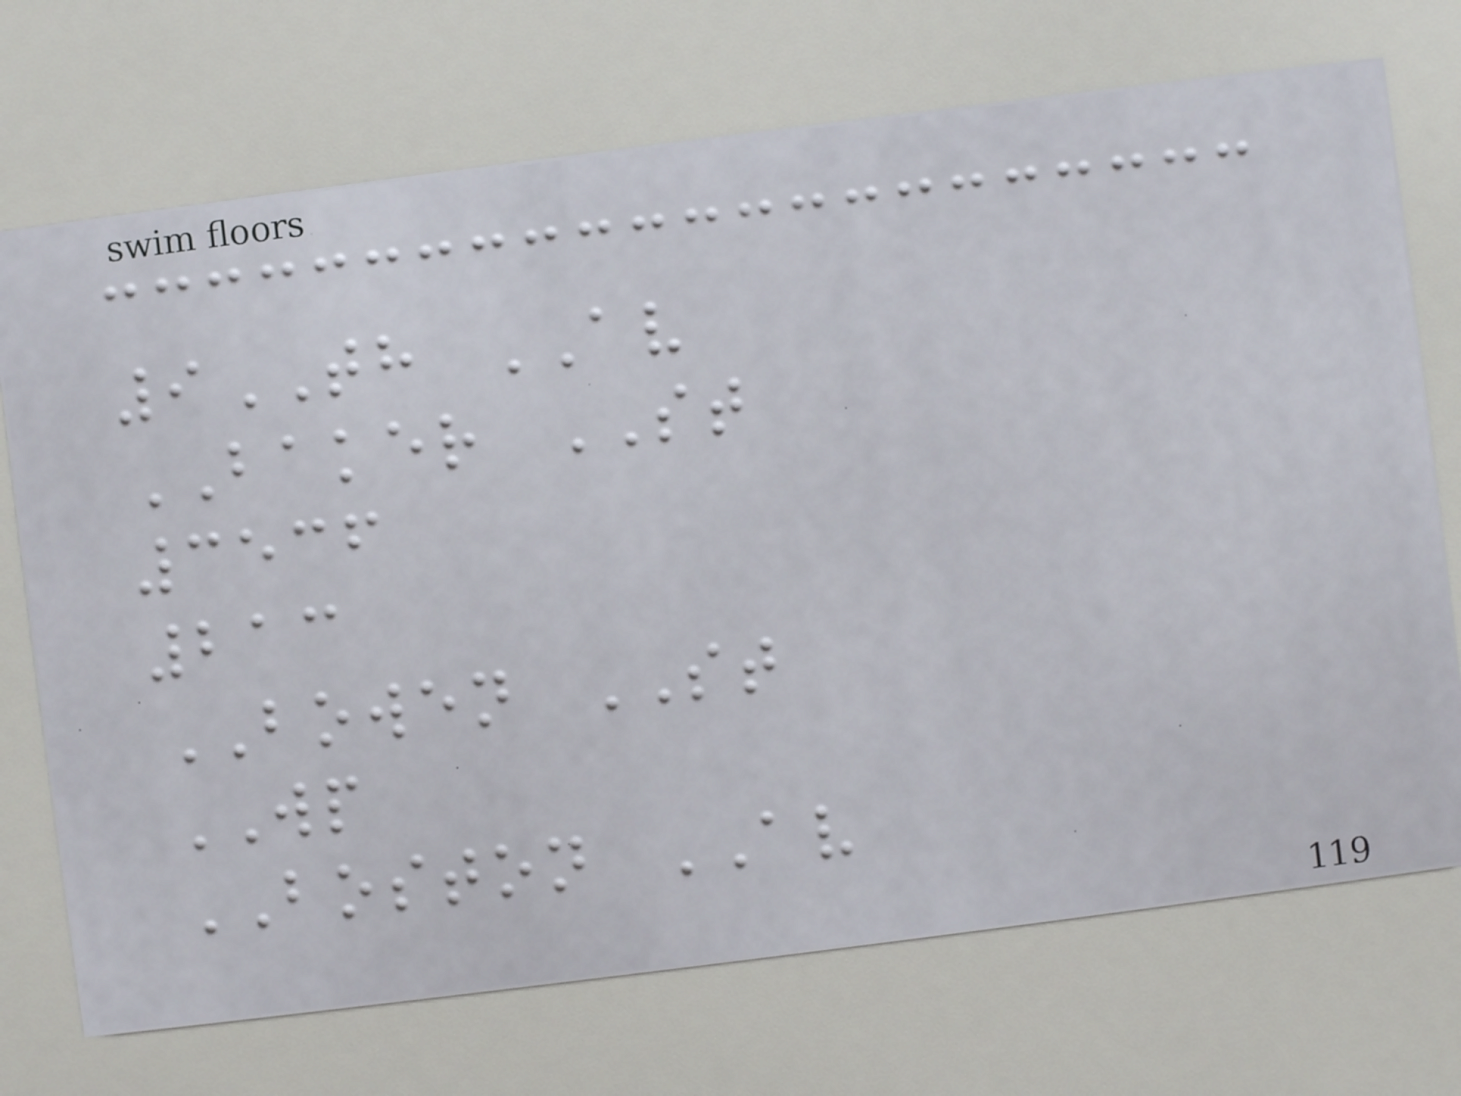9TH AV
BAKER ST
3536
213
BOWEN ST
WP
BOSTON AV
